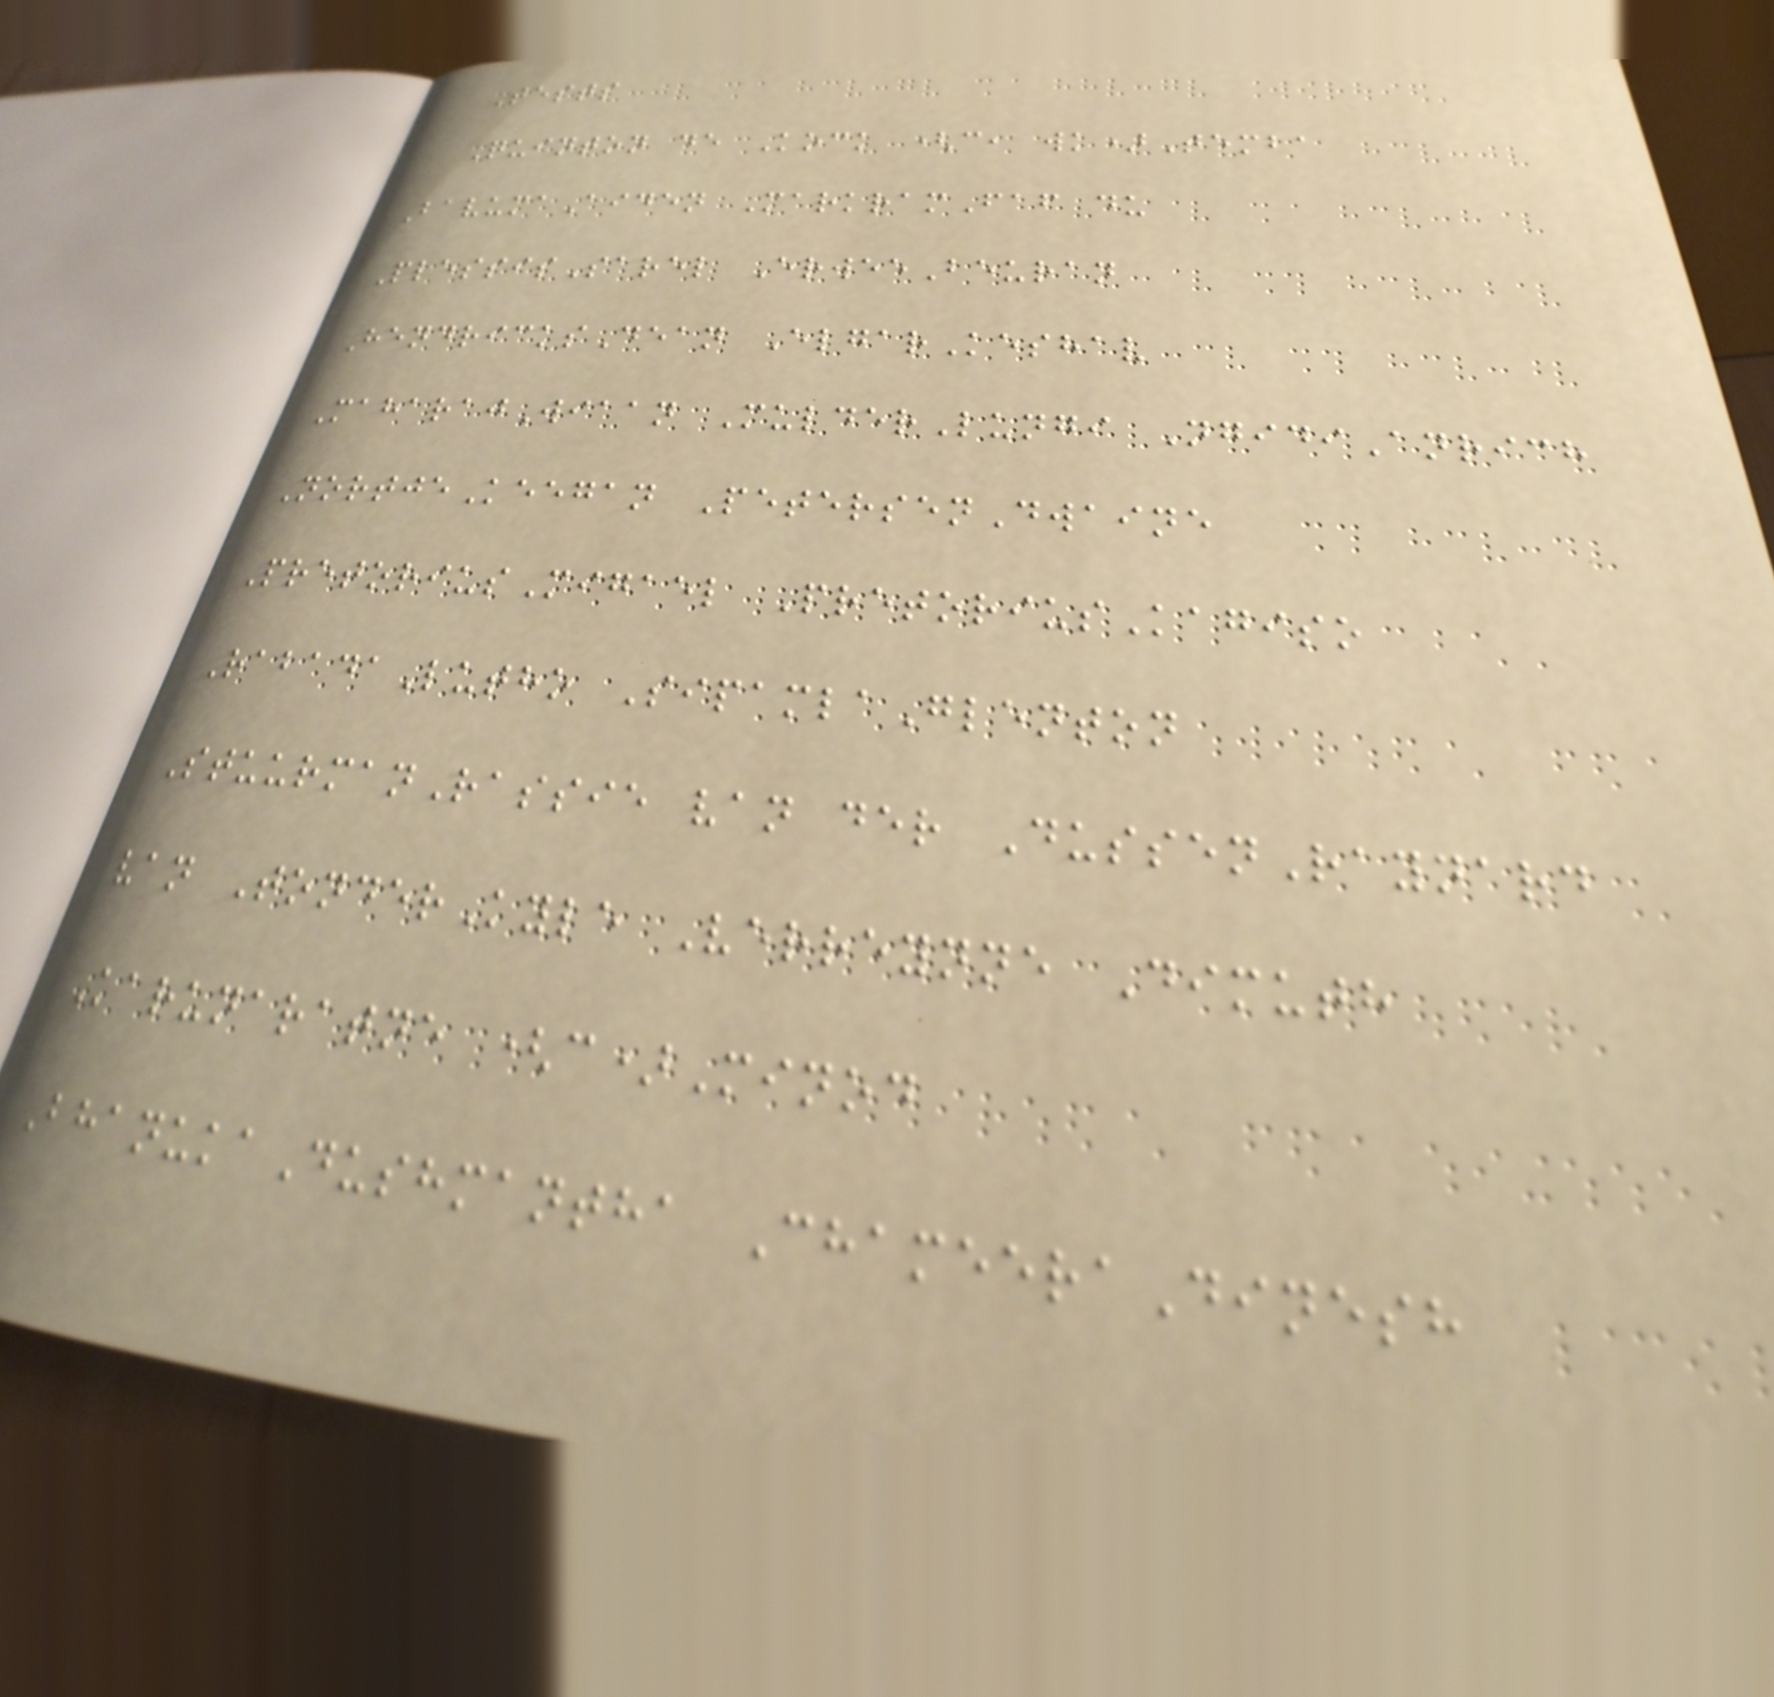Tests
Quinton de Kock (c, wk)Temba
BavumaAiden MarkramFaf du
PlessisSarel ErweeBeuran
HendricksDean ElgarKeshav
MaharajWiaan MulderLungi NgidiAnrich
NortjeKeegan PetersenDwaine
PretoriusMigael PretoriusKagiso
RabadaLutho SipamlaGlenton
StuurmanRassie van der DussenRaynard
van TonderKyle Verreynne Dimuth
Karunaratne (c)Minod
BhanukaDushmantha ChameeraDinesh
